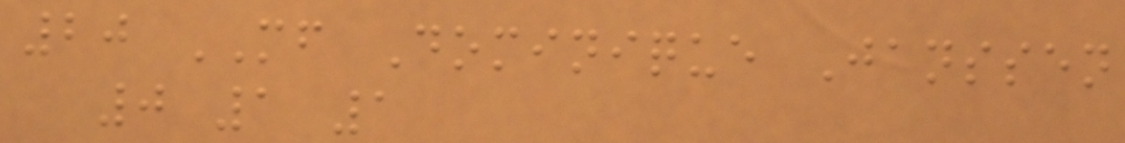20 MF Dominique Janssen
0 1 1
